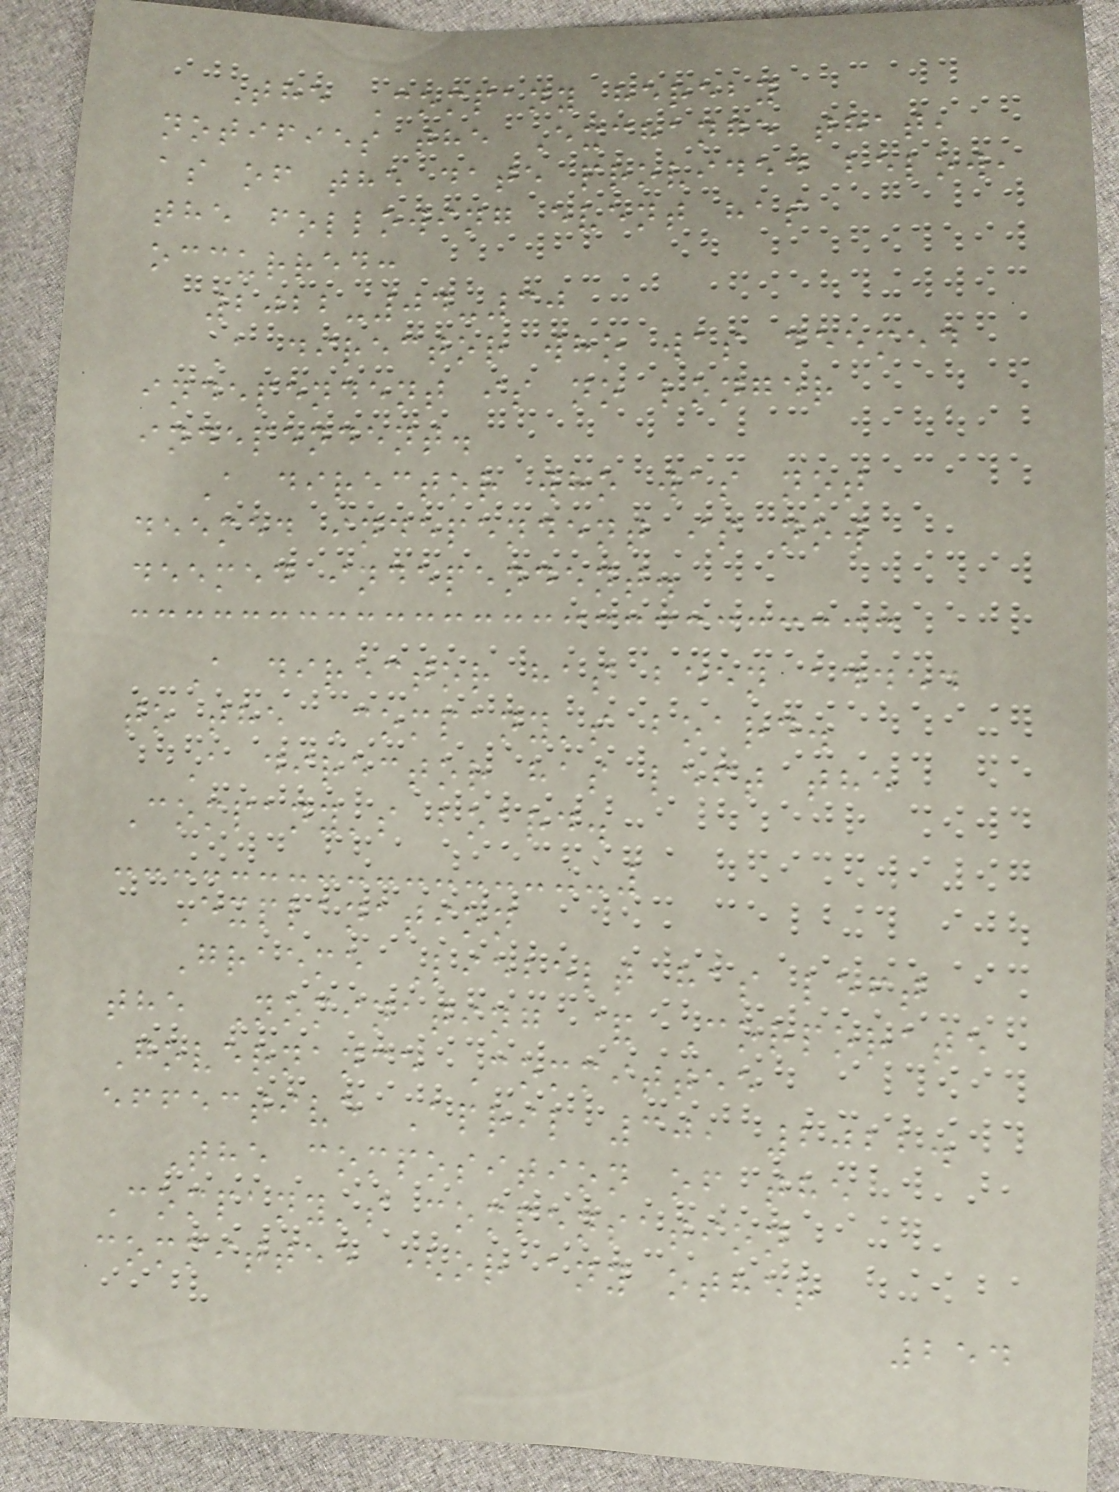The Company hereby
notifies the Exchange that,
as of the date provided below,
the following event has
occurred:
2022-04-30
A director who was deemed
independent is no longer
independent.
A director who was not
deemed independent is now
deemed independent.
A director has been added
to the Company's board.
A director has left the
Company's board.
Explanation
Graeme Liebelt has left
the Nominating & Corporate
Governance Committee
effective April 30, 2022.
The composition of the
Company's compensation
committee (or any other
254
